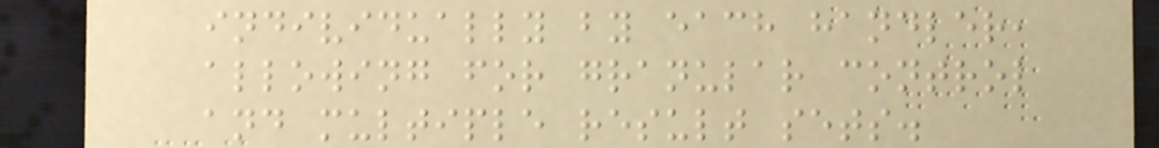individually by each handler,
allowing for granular control
and multiple result sets.
